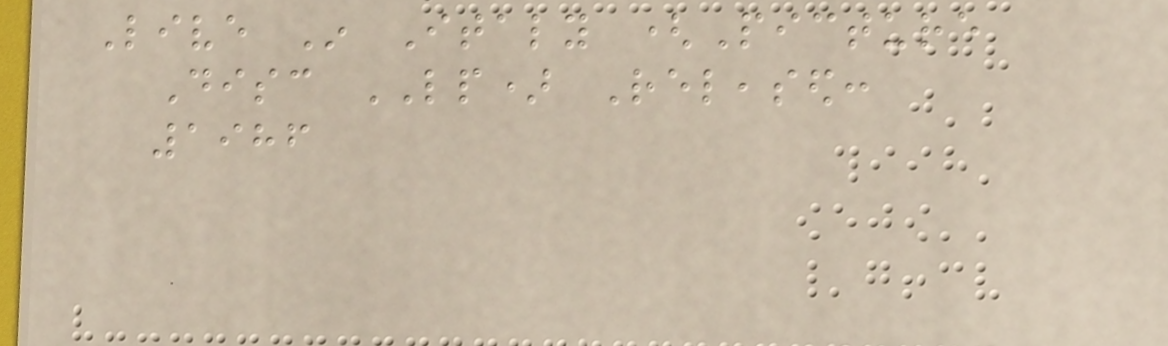Live In Italy (Picture
Disc LP) Released:
1986
